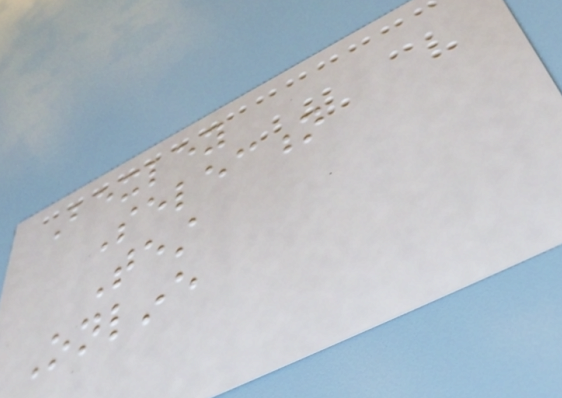Bexley
Selection
Test
Online
